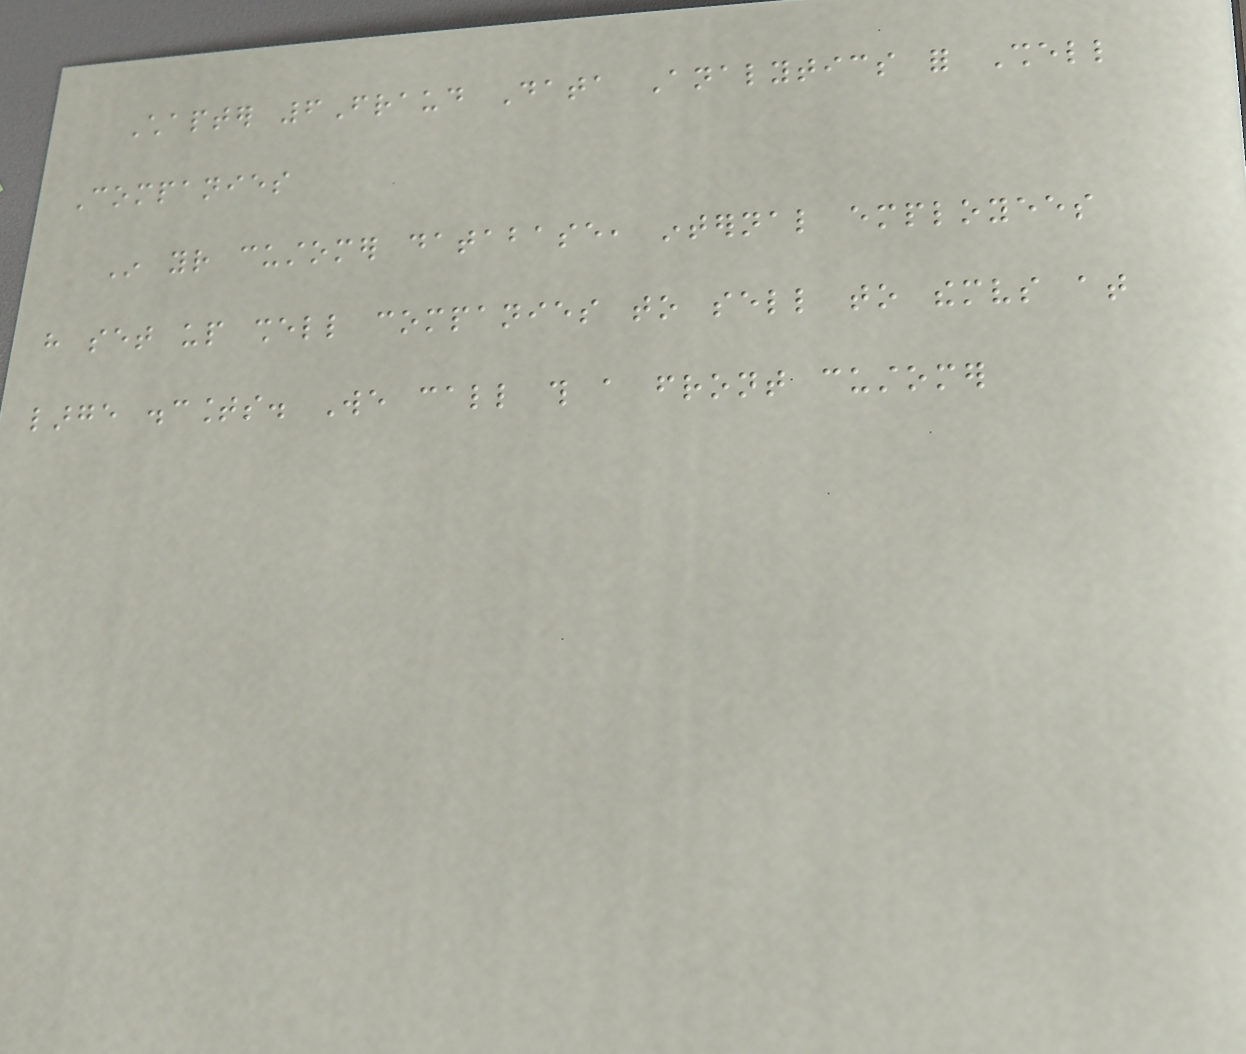Chapter 6Fraud Data Analytics for Shell
Companies
In your customer database, internal employees
have set up shell companies to sell to themselves at
large discounts. We call this a front customer
